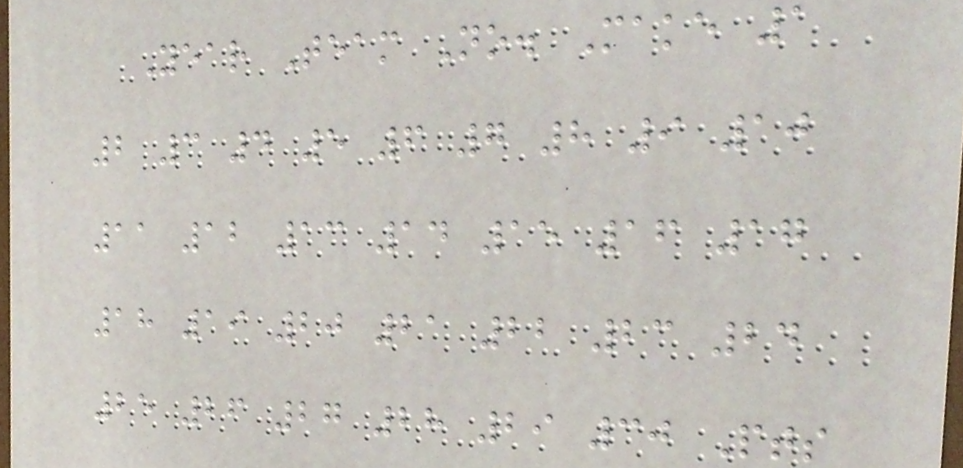Year Team No. Make 1
2 3 4 5 6 7 8 9 10
11 12 13 14 15 16 17
18 19 20 21 22 23 24
25 26 27 28 29 30 Pts
